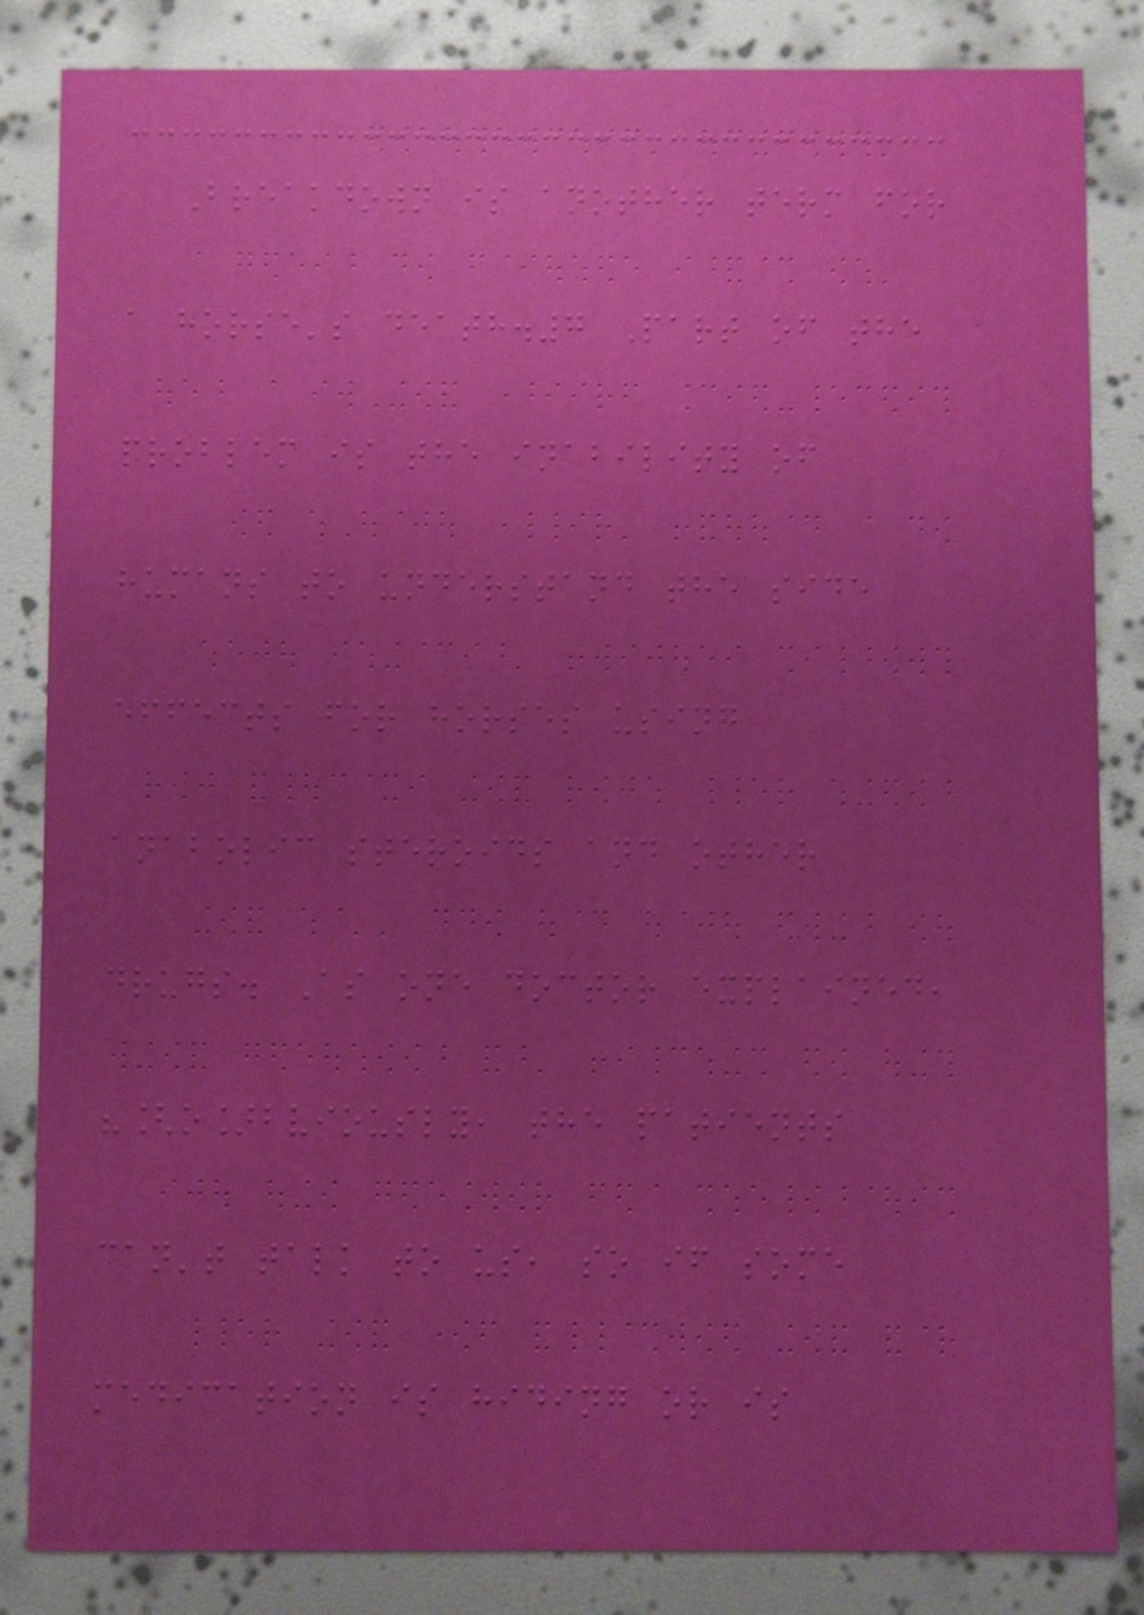Breakdown is another term for
a horse's death.7 Part of the
problem is the inability of
humans to understand the side
effects for horses using
anabolic steroids and other
drugs. As one doctor explained,
"[o]bviously, the patients
can't talk to us, so if some
medication is hiding or is
